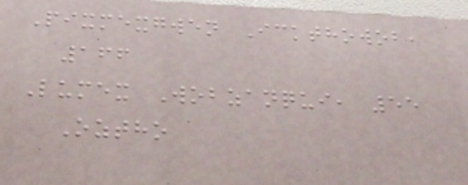Pixmexgwen Ickthowob,
166
Lumex Wobzanqui, 55
Oztho
